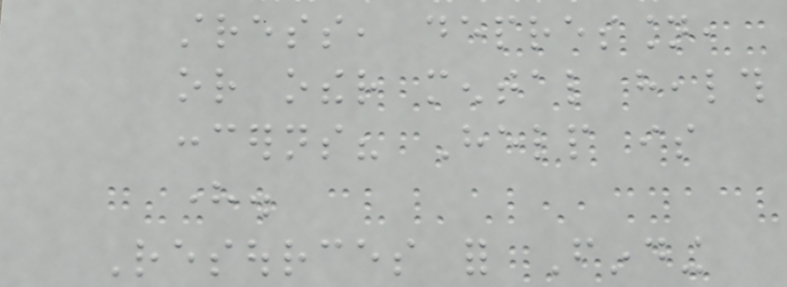stress, depression,
or other mental health
concerns? Help is
here.
Resources for Finding
